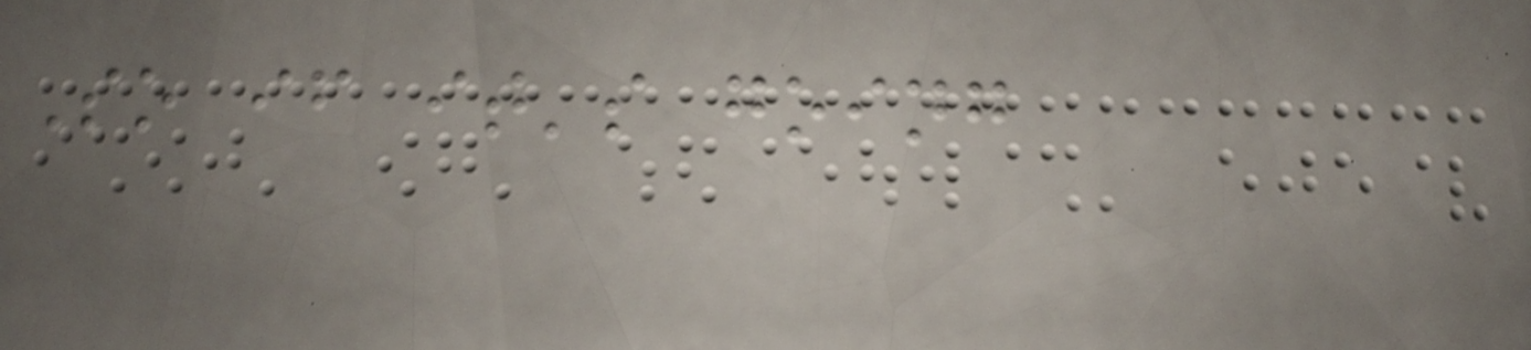So if it's going
